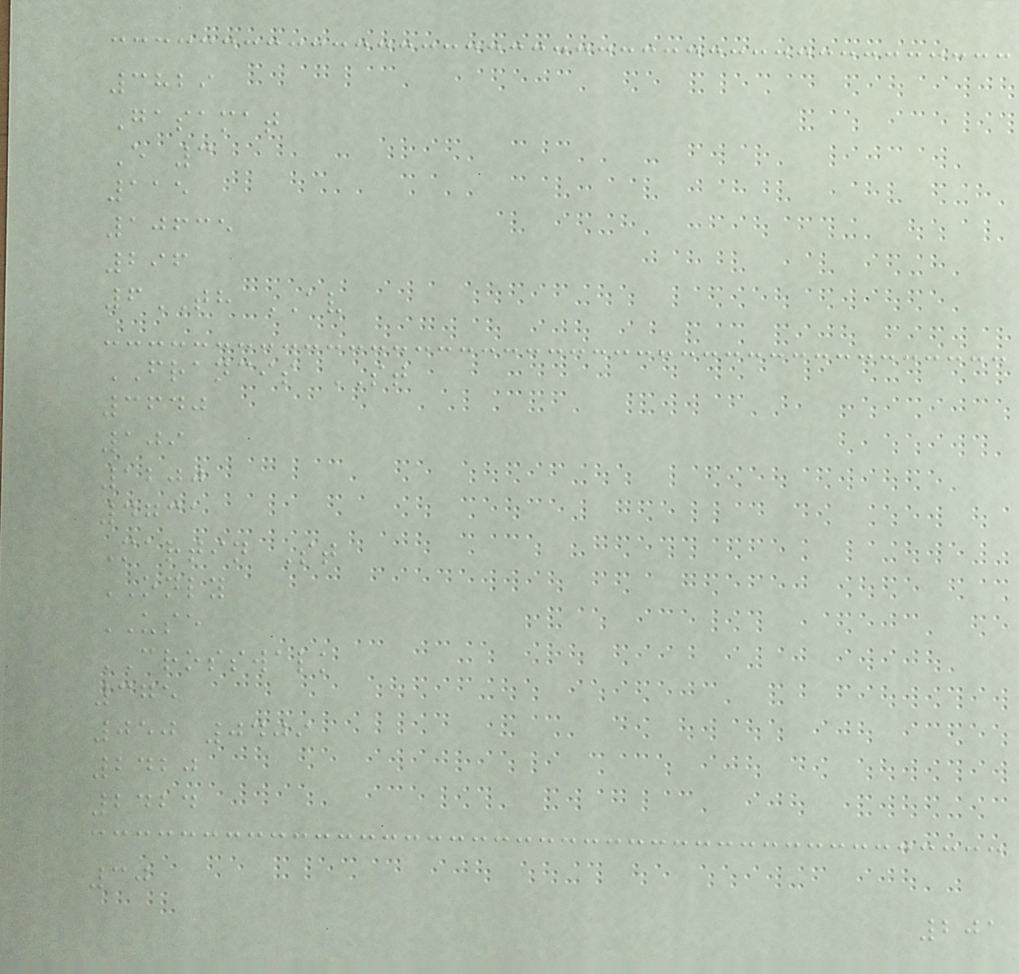3829
Gasamat
E 3
115
10635
296
6TH AV
FRANCIS ST
3640
109
1200
4731
Martin St
ONLY
USE
CROSSWALK
375
050 0409
2420
2424
30
201
